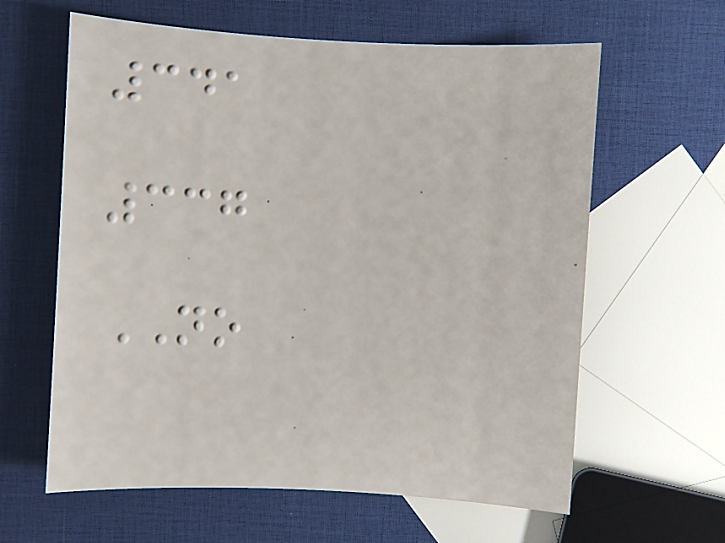341
337
NO
